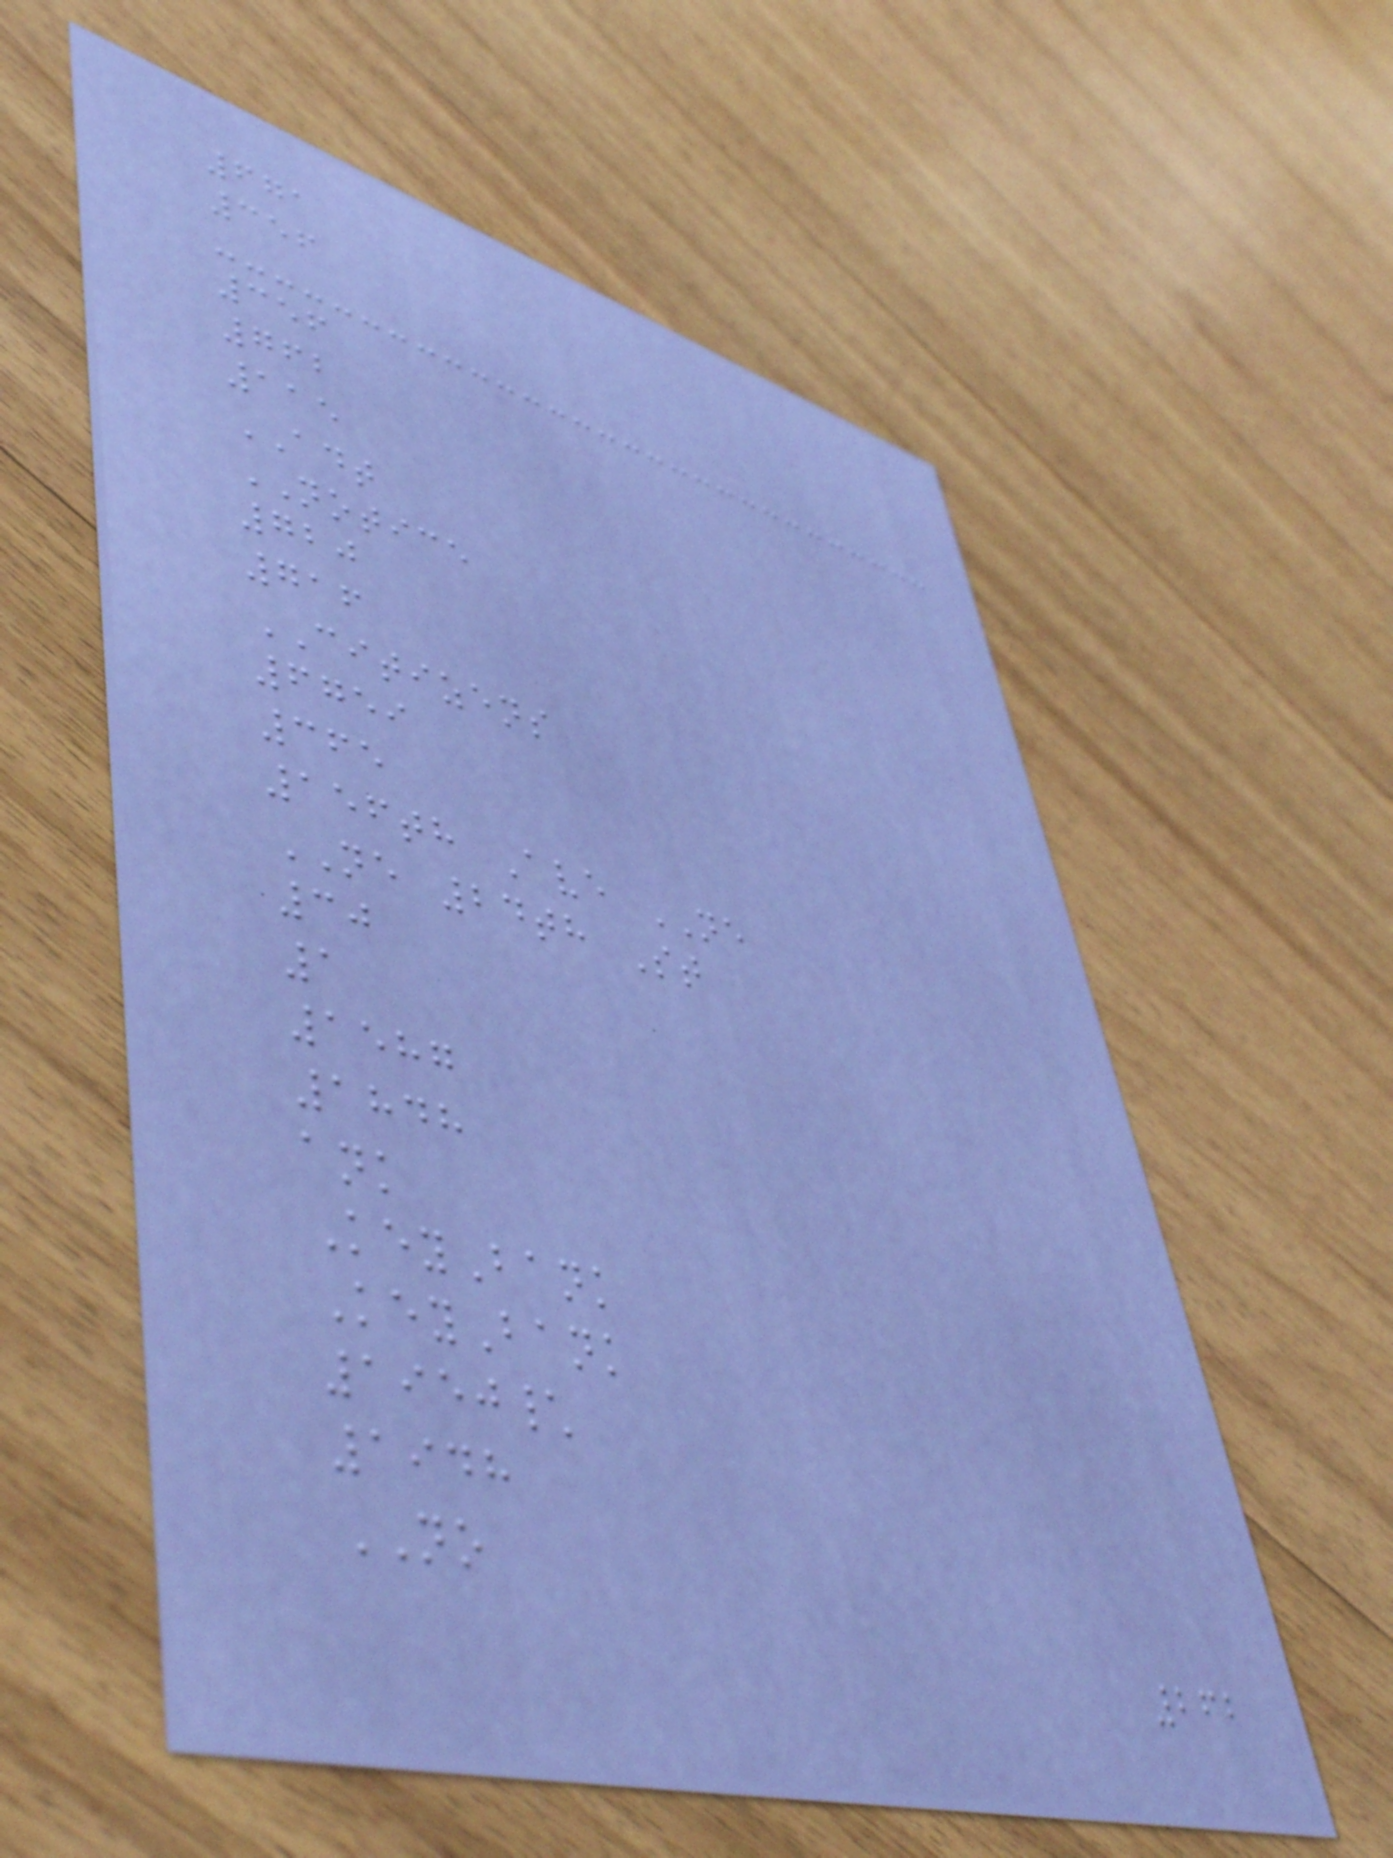671
356
356
762
115
ADT
NOTICE
720
716
CITIZENS
6759
365
156th Ave NE
NE 24th St
30
1
1587
1848
ank
KeyBank
KeyBank
1950\
1948
NO
262
